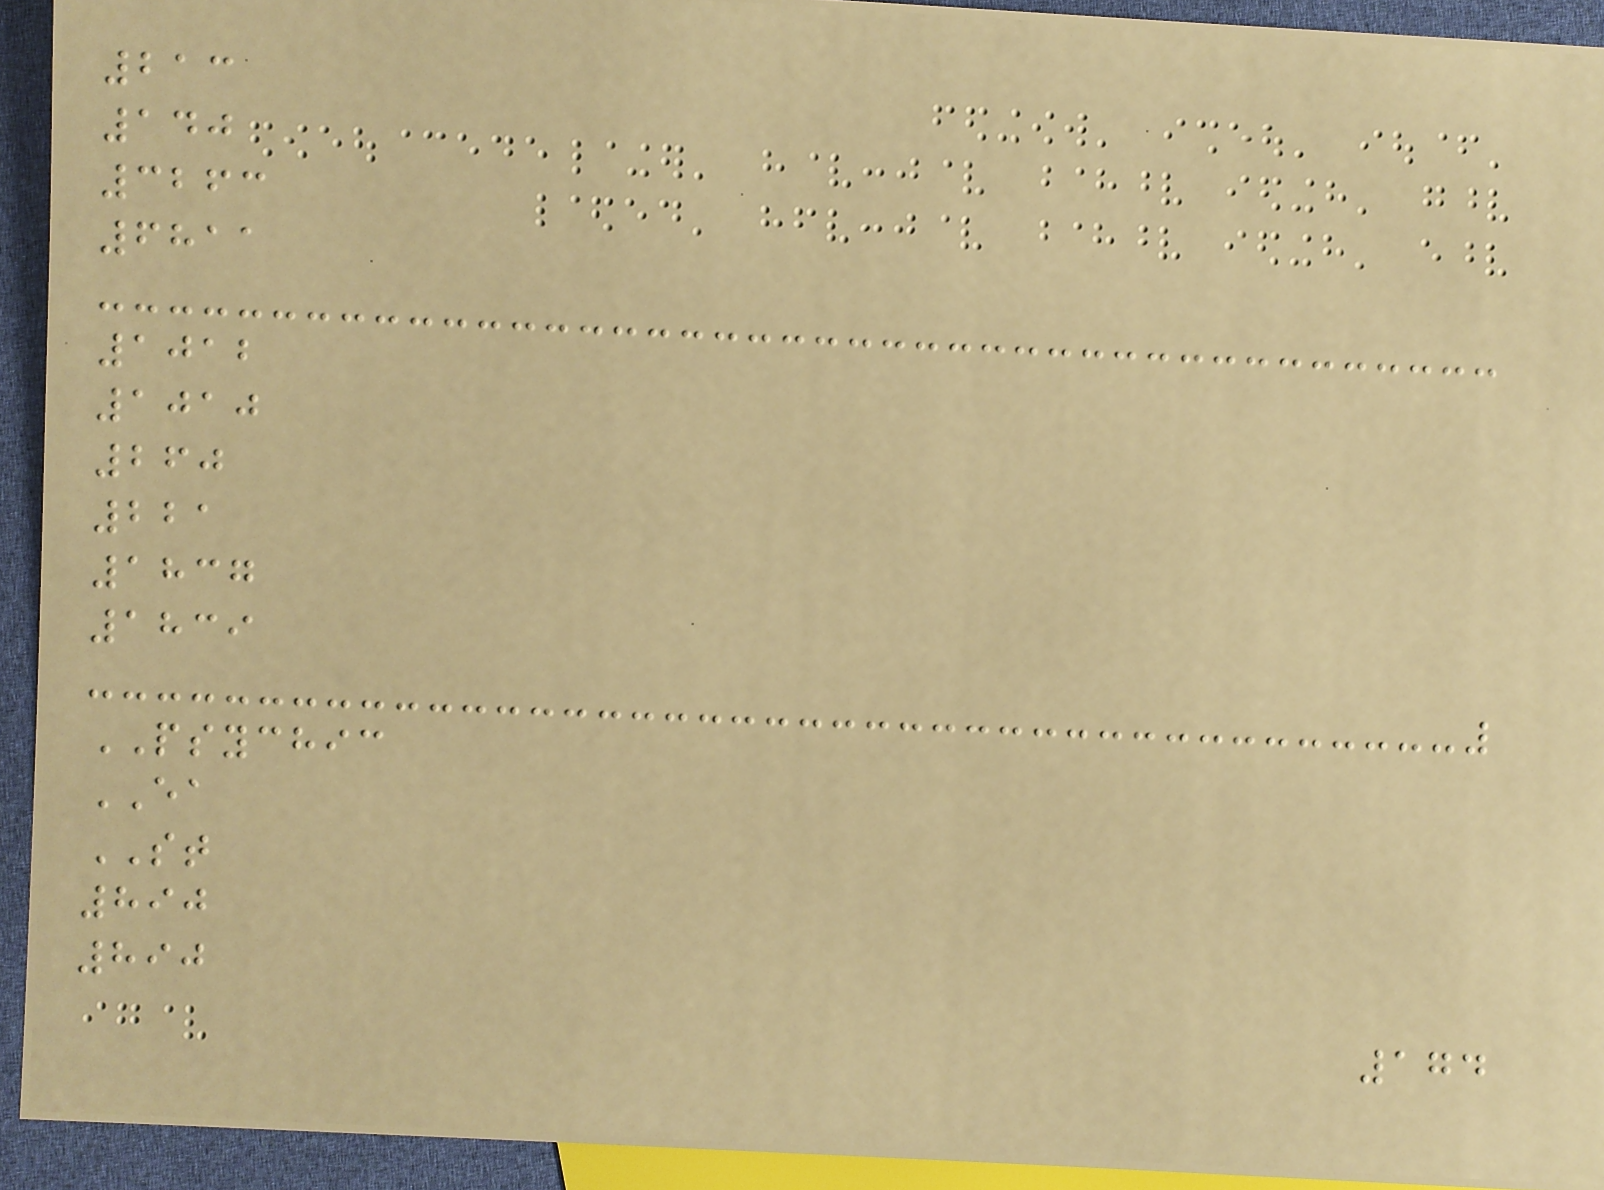213
140
3263
6811
1012
1010
260
221
1837
1839
PSYCHIC
EA
ST
890
890
174
